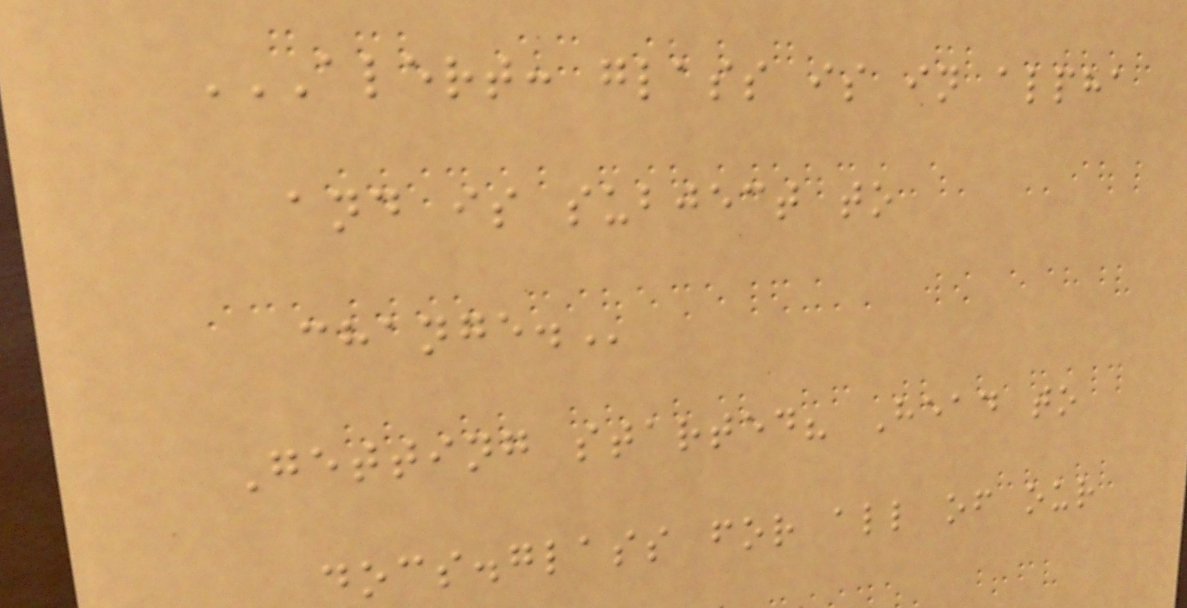ALERT: GLASS IS IN ALPHA
AND IS SUBJECT TO
CHANGE.
Getting started? Head to
docs.glass for all of our
